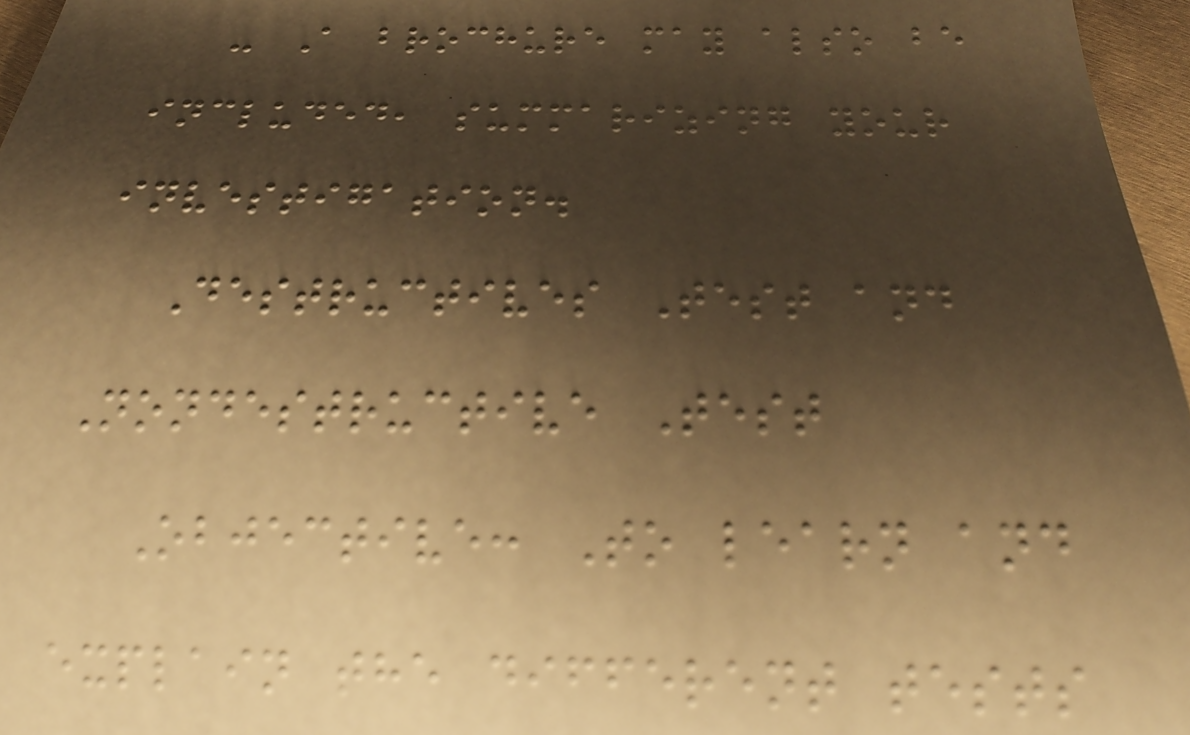- A brochure may also be
included, summarizing your
investigation.
Destructives Test and
Nondestructive Test
Objective: To learn and
explain the different tests
